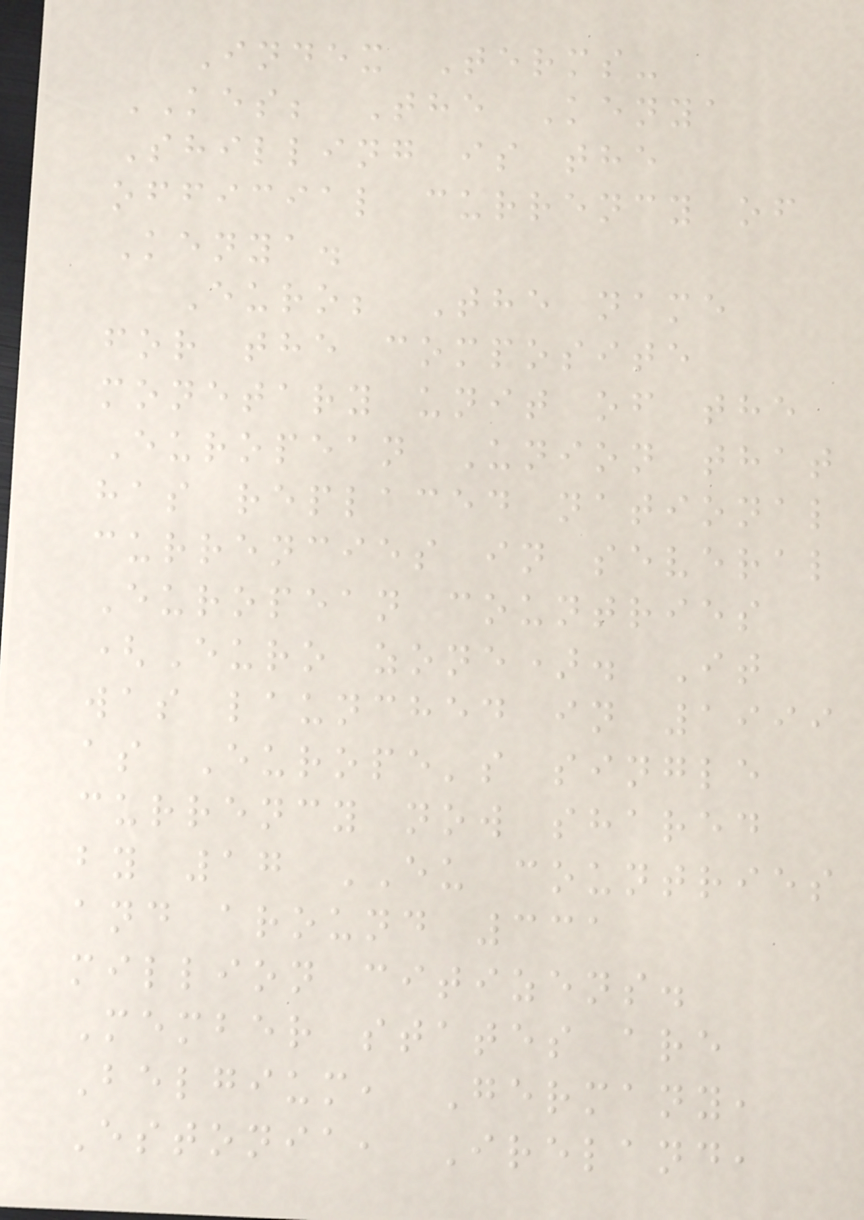Index Terms-
KES; The Kenya
Shilling is the
official currency of
Kenya.
Euro; The name
for the composite
monetary unit of the
European Union that
has replaced national
currencies in several
European countries
(Euro zone). It
was launched in 1999
as Europe's single
currency now shared
by 17 EU countries
and around 331
million citizens.
Member states are
Belgium, Germany,
Estonia, Ireland,
